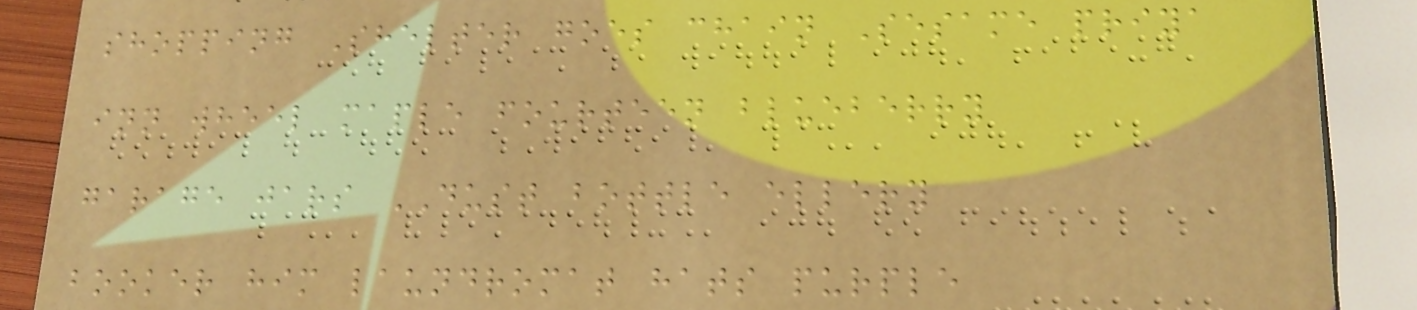shopping Shelter goes chain Sesame priya
inn wheel maple fourteen blueberry
garage jars DUST bottle ellery
booker him laundromat hats purple
